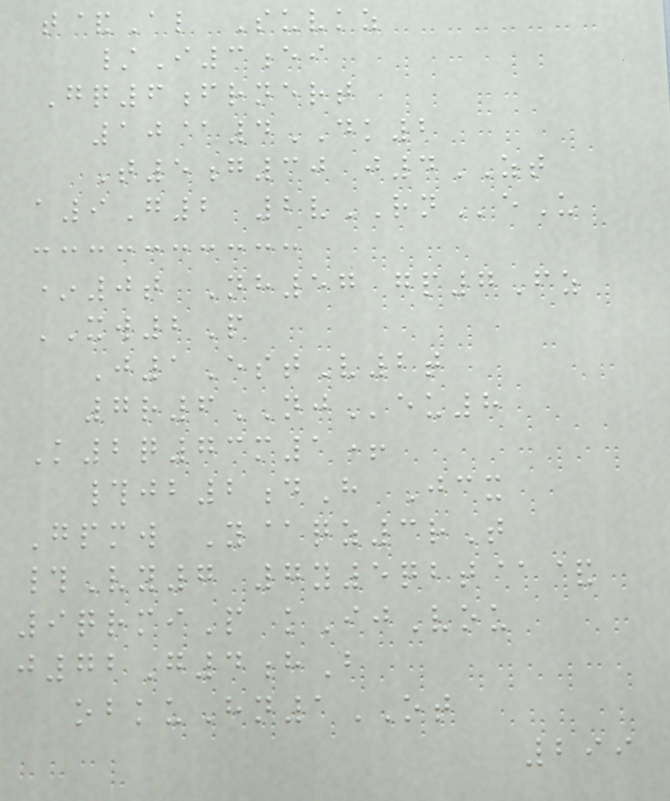t&Al Suvkz
/I3ei
Gq6frnert
10@4DK2
T5g30 j4ZT
a9G2 2vRNeU
*0t Nh57 gp7Fz
XW2P
J1EstV2t
7r6NJeu8
K2q73m1+
#jb2dH Jcx
Gpmw Y@qz3rT
#Vy7 7y5qbt@&
9qrmiP kIjVou
j72G4hB
obkuHn1OT
299
